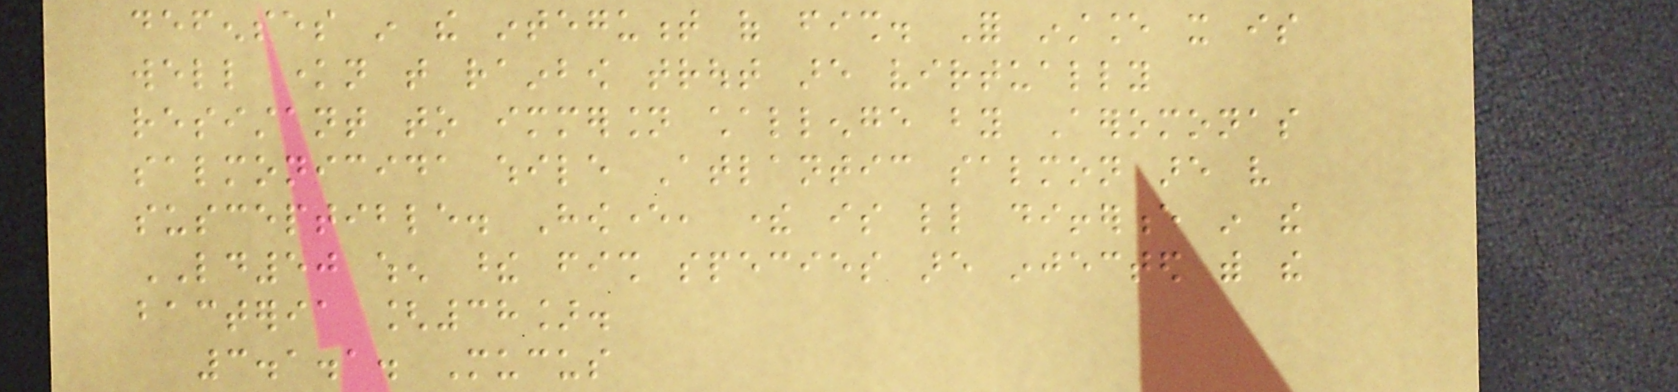defenses in the integument of fish. For instance it is
well known that rainbow trout are virtually
resistant to immersion challenge by Aeromonas
salmonicida while Atlantic salmon are very
susceptible. However, there is little difference in the
LD50 when these fish species are injected with the
bacteria [38].
3.1.1. Mucus
